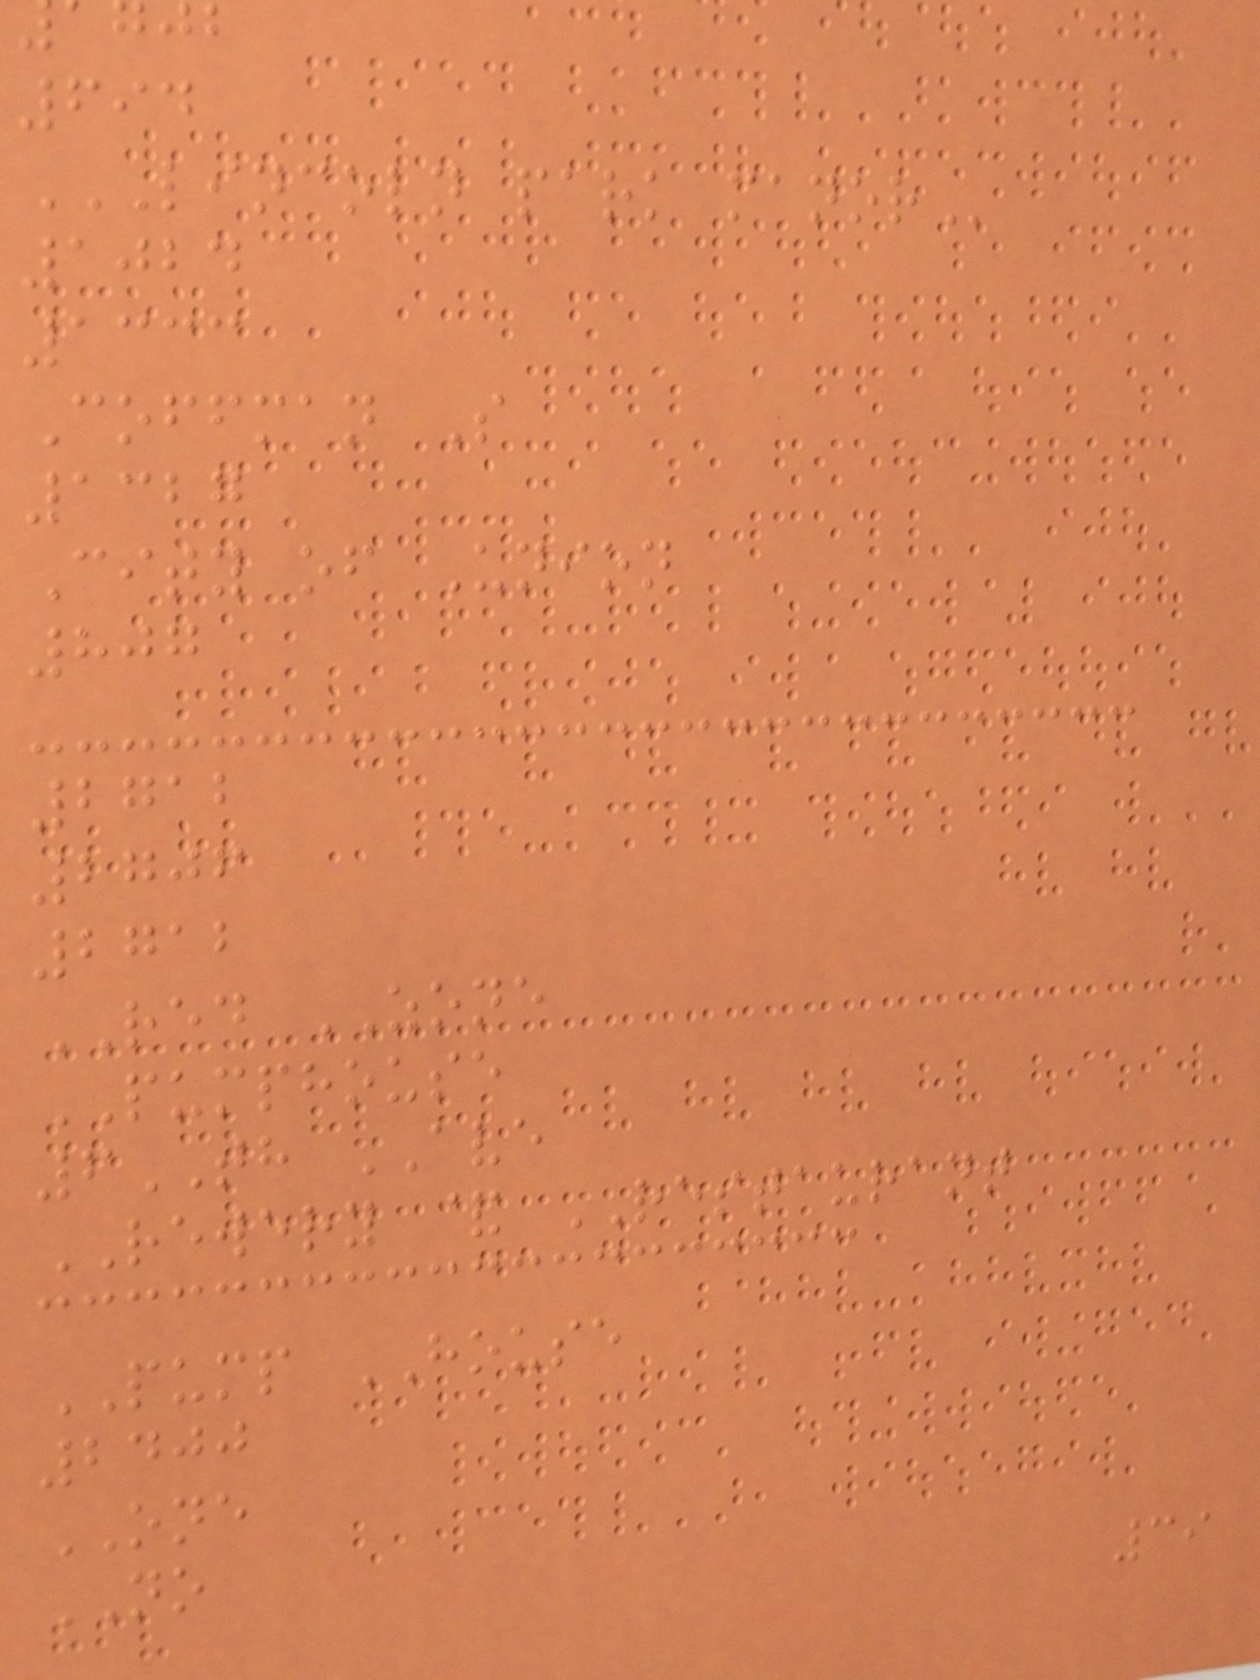694
LINCOLN PARK MANOR
1024
1333
Coffman S
1327
City of Union
807
2712
2706
2712
RED ZONE
PUMPHOUSE
6TH AVE
REWERY & RESTAURANT
PUMP HOUSE
2400
ONE
NO
39
